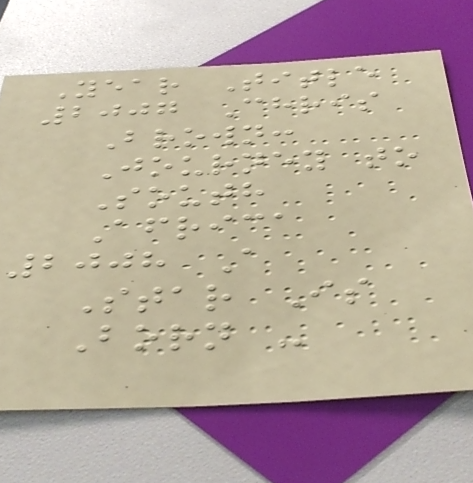Year Title
2007 Chris
Brown:
Journey to
South
Africa
2008 A
Star Is
Born -
